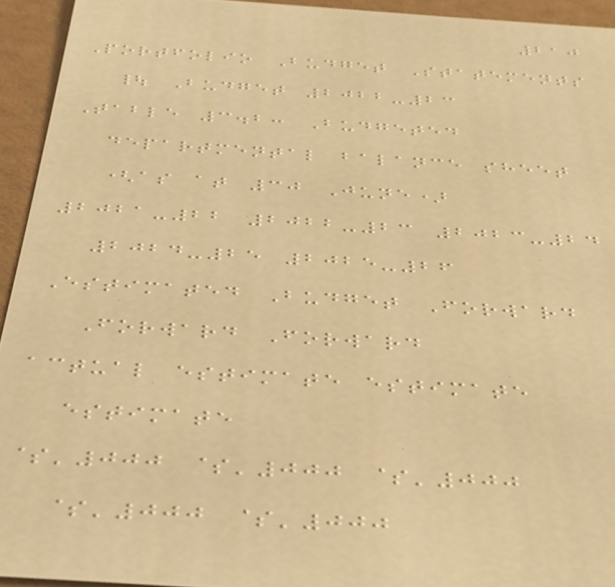210
Portfolio Budget Statements
| Budget 2022-23
Table 3.2: Budgeted
departmental balance sheet
(as at 30 June)
2021-22 2022-23 2023-24
2024-25 2025-26
Estimated Budget Forward
Forward Forward
actual estimate estimate
estimate
$'000 $'000 $'000
$'000 $'000
